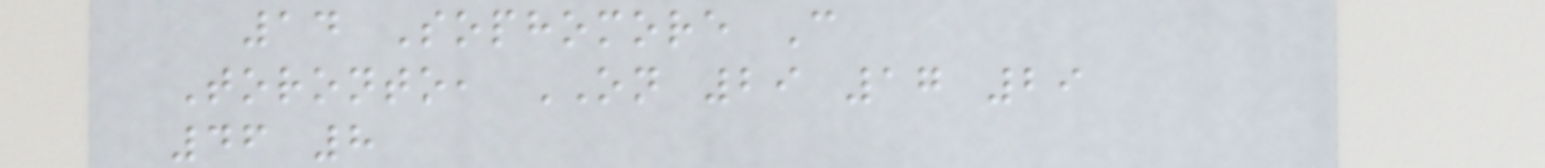14 Sophomore C
Toronto, ON 29 17 29
46 8
